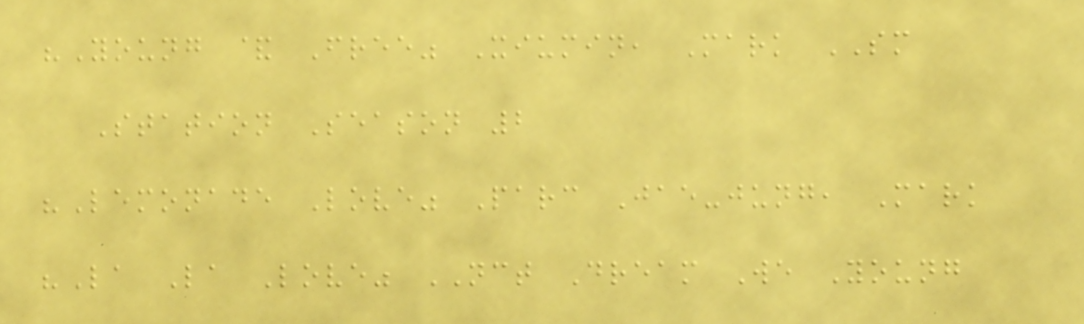"Young & Free" Xiumin, Mark SM
Station Season 2
"Lemonade Love" Parc Jae-jung, Mark
"La La Love" NCT Dream We Young
